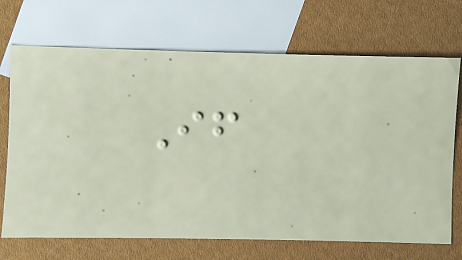If
